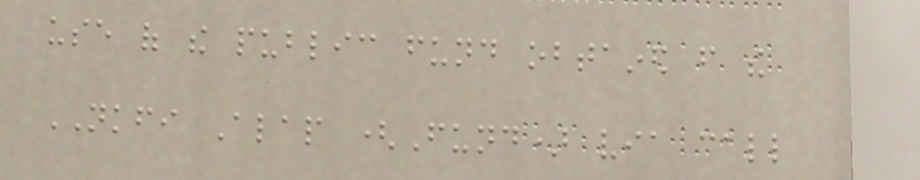use of the public fund obtained from the
NKFI Alap (Fund) via call
